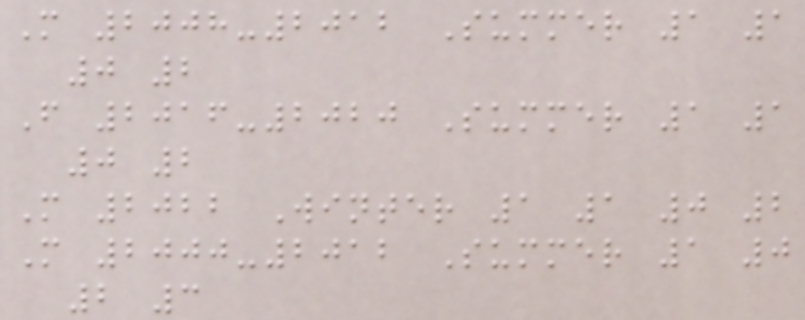M 2008-2012 Summer 1 1
0 2
F 2016-2020 Summer 1 1
0 2
M 2022 Winter 1 1 0 2
M 2000-2012 Summer 1 0
2 3
